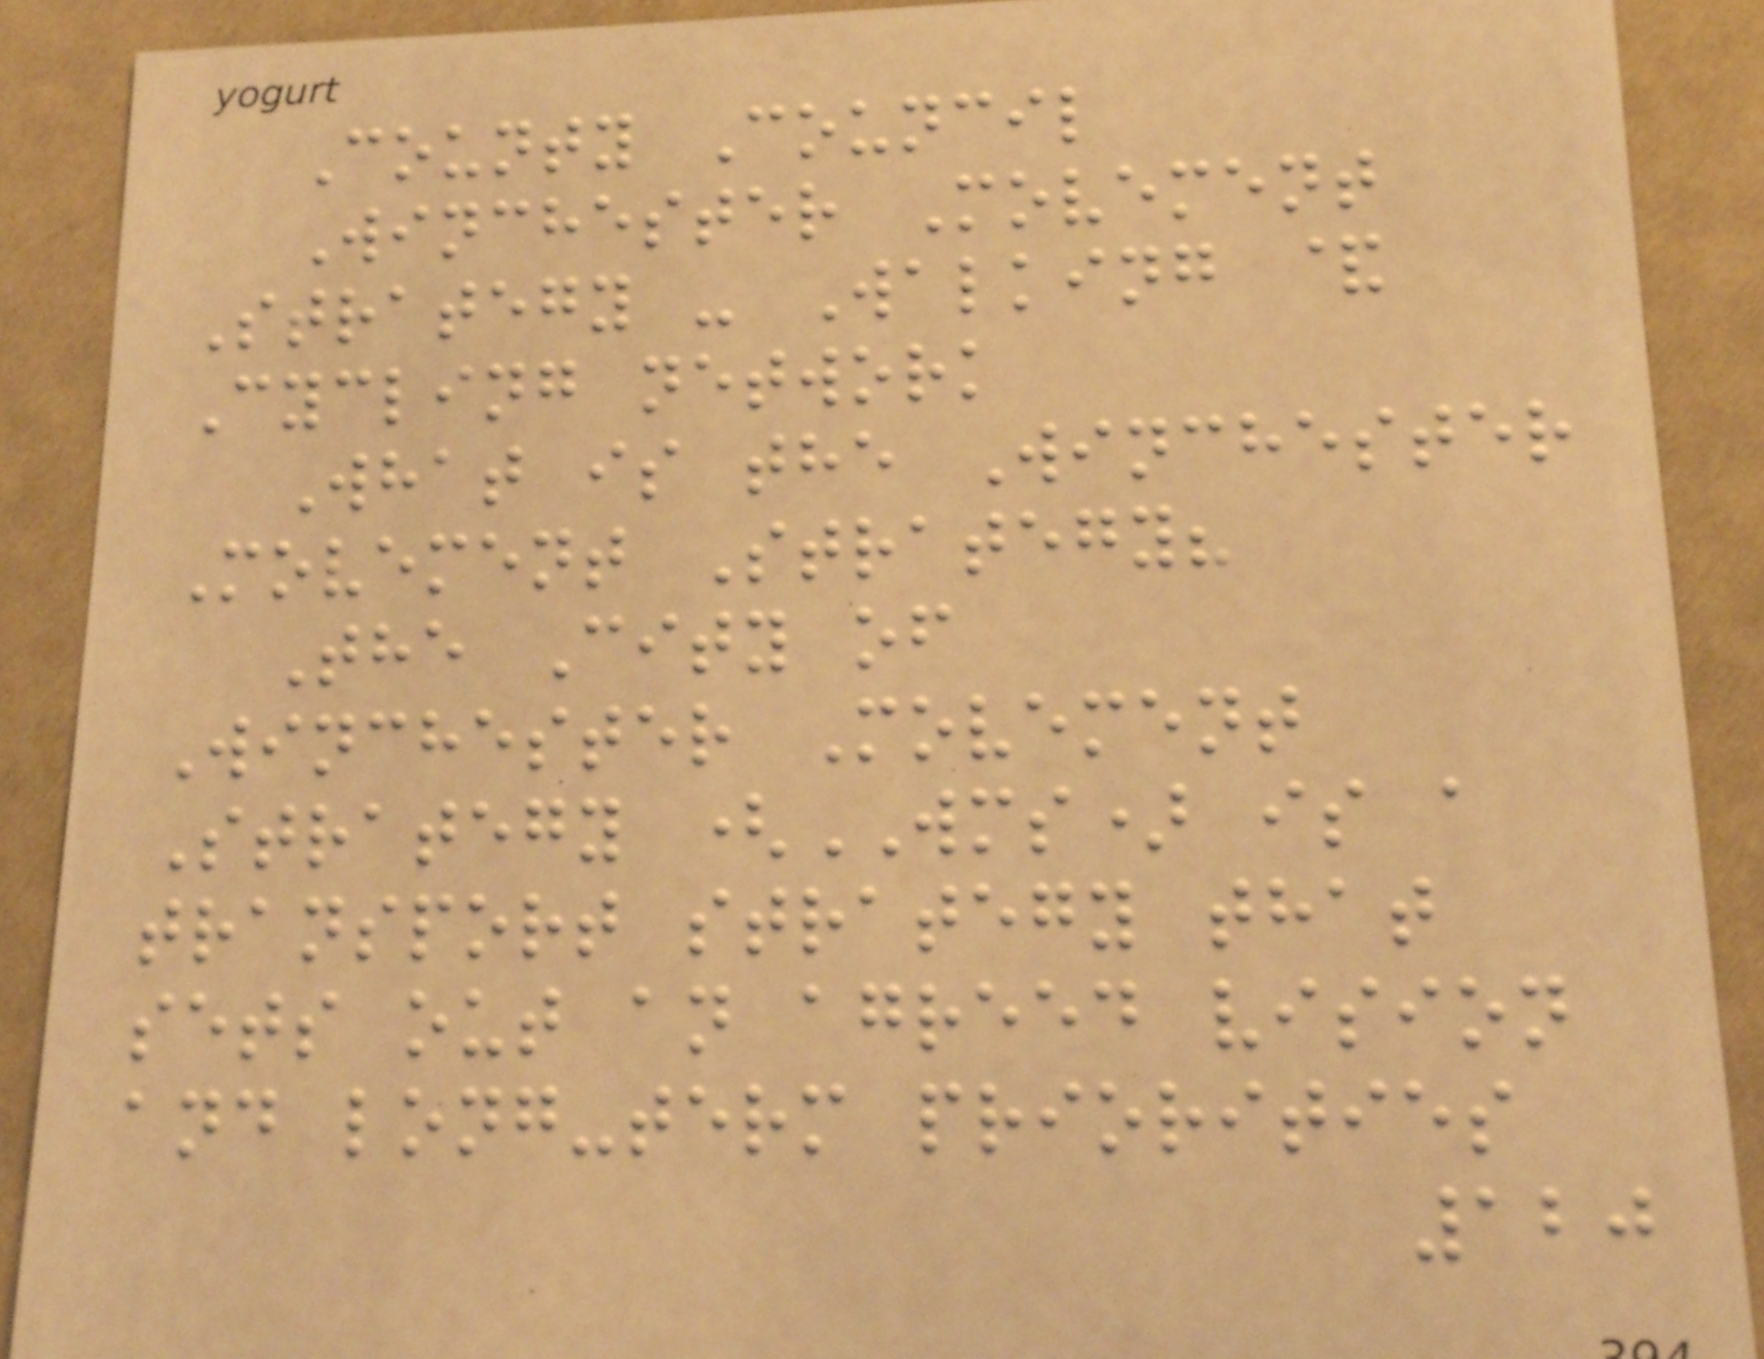County Council
Winchester Movement
Strategy - Walking &
Cycling network
What is the Winchester
Movement Strategy?
The City of
Winchester Movement
Strategy (WMS) is a
transport strategy that
sets out an agreed vision
and long-term priorities
120
